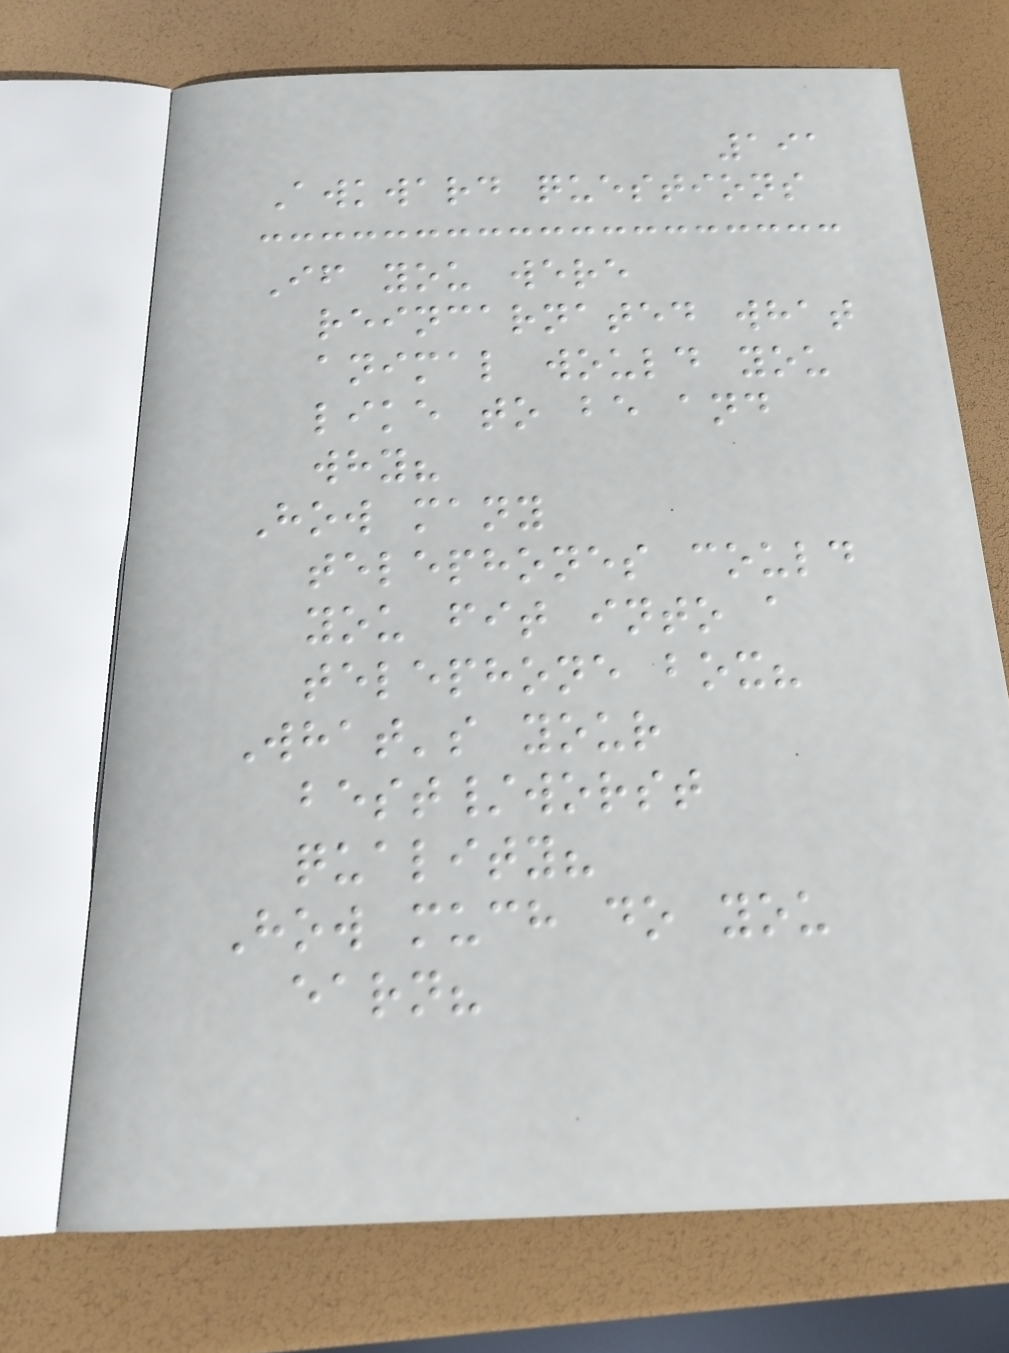191
Awkward questions
If you were
reincarnated what
animal would you
like to be and
why?
How many
telephones could
you fit into a
telephone box?
What's your
best/worst
quality?
How much do you
earn?
